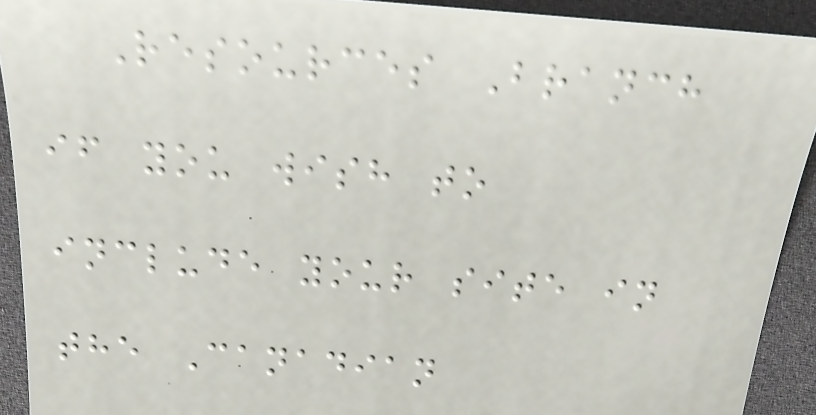Resources Branch
if you wish to
include your site in
the Canadian
